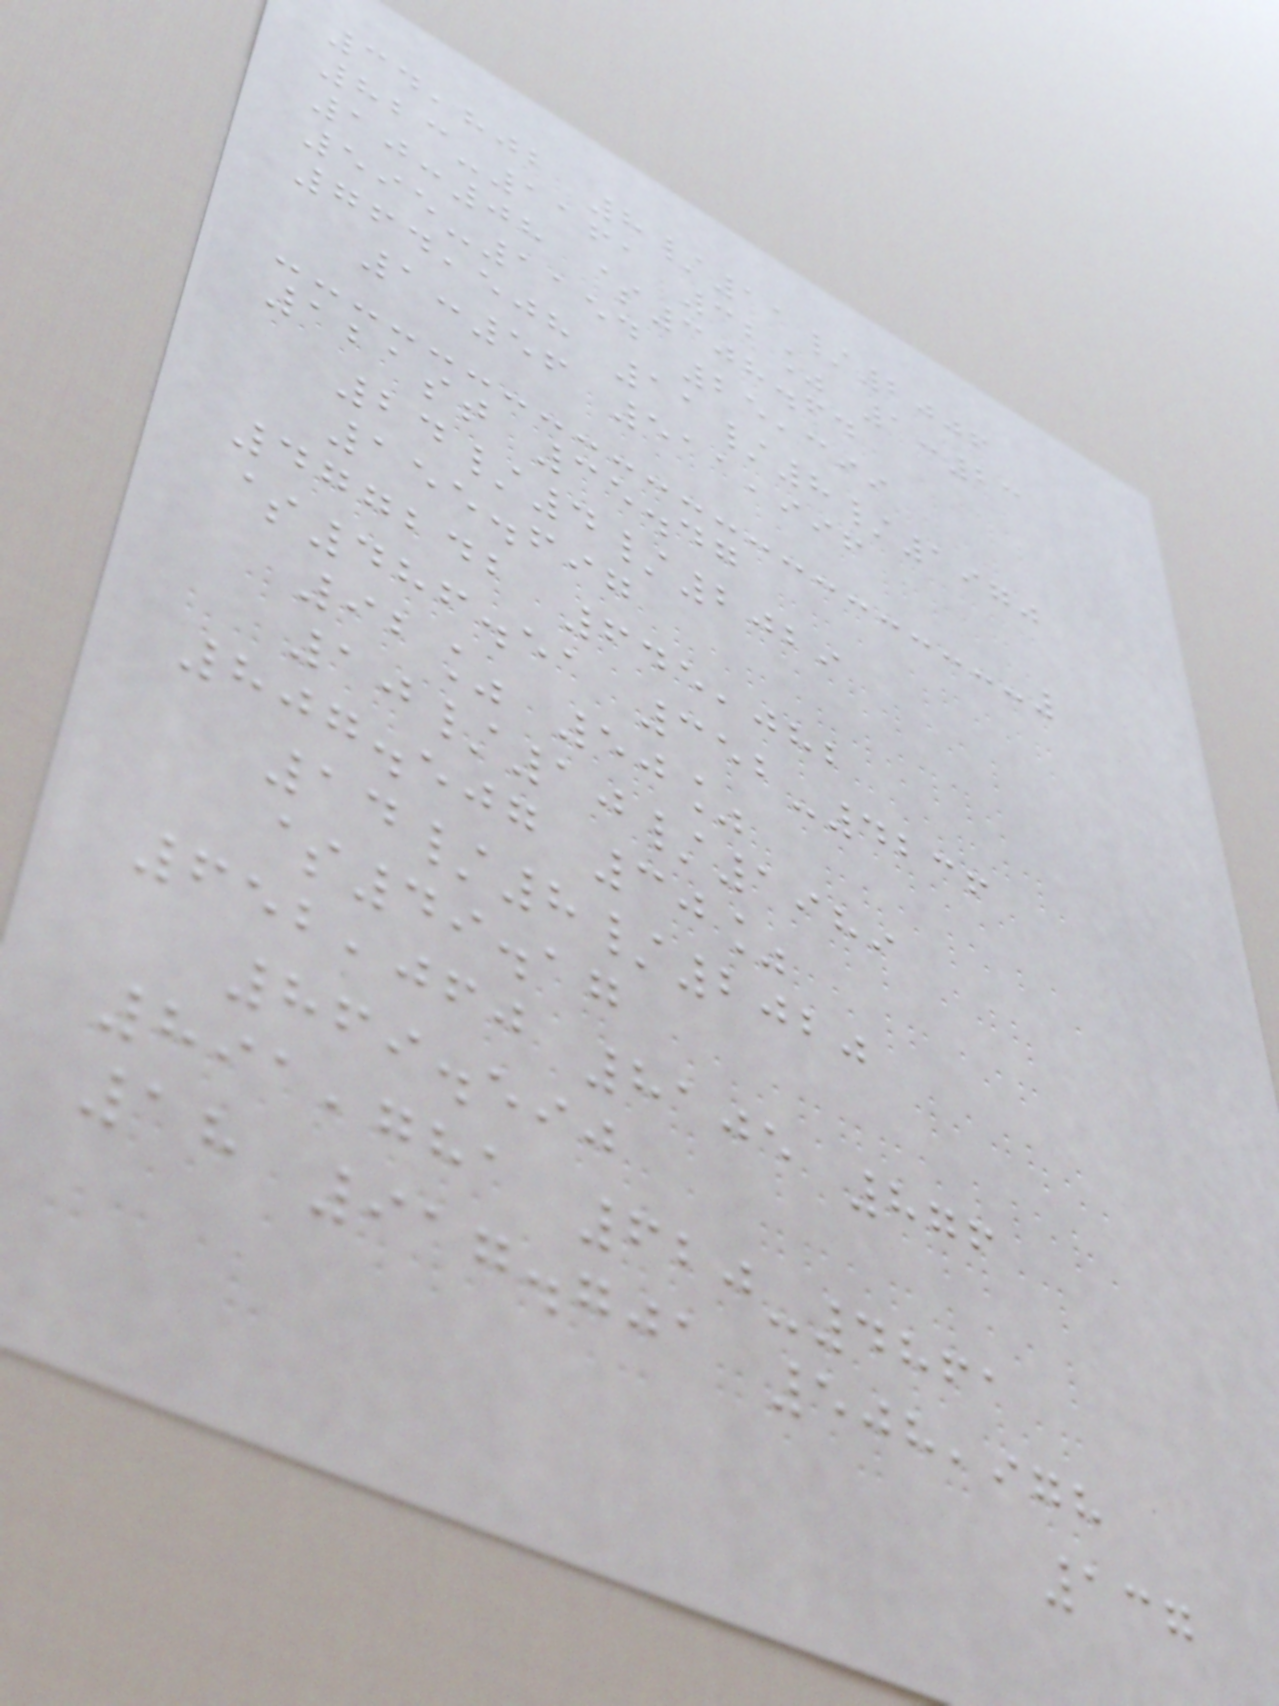34,802 8/11/2006
823-1161 32% 1:23
10:08 $308.64
595-1154 25,399
764,508 11/8/1970
1:56 511,996
121st 35.47
24/4/2029
155.697
477242 645,082
$486.51 352-4236
92% 50%
10/10/1989
807.507 30%
14/8/2020
$49.17
652,060 8105 876
869.590
891,781 620-4861
18 917.701 508,978
137
